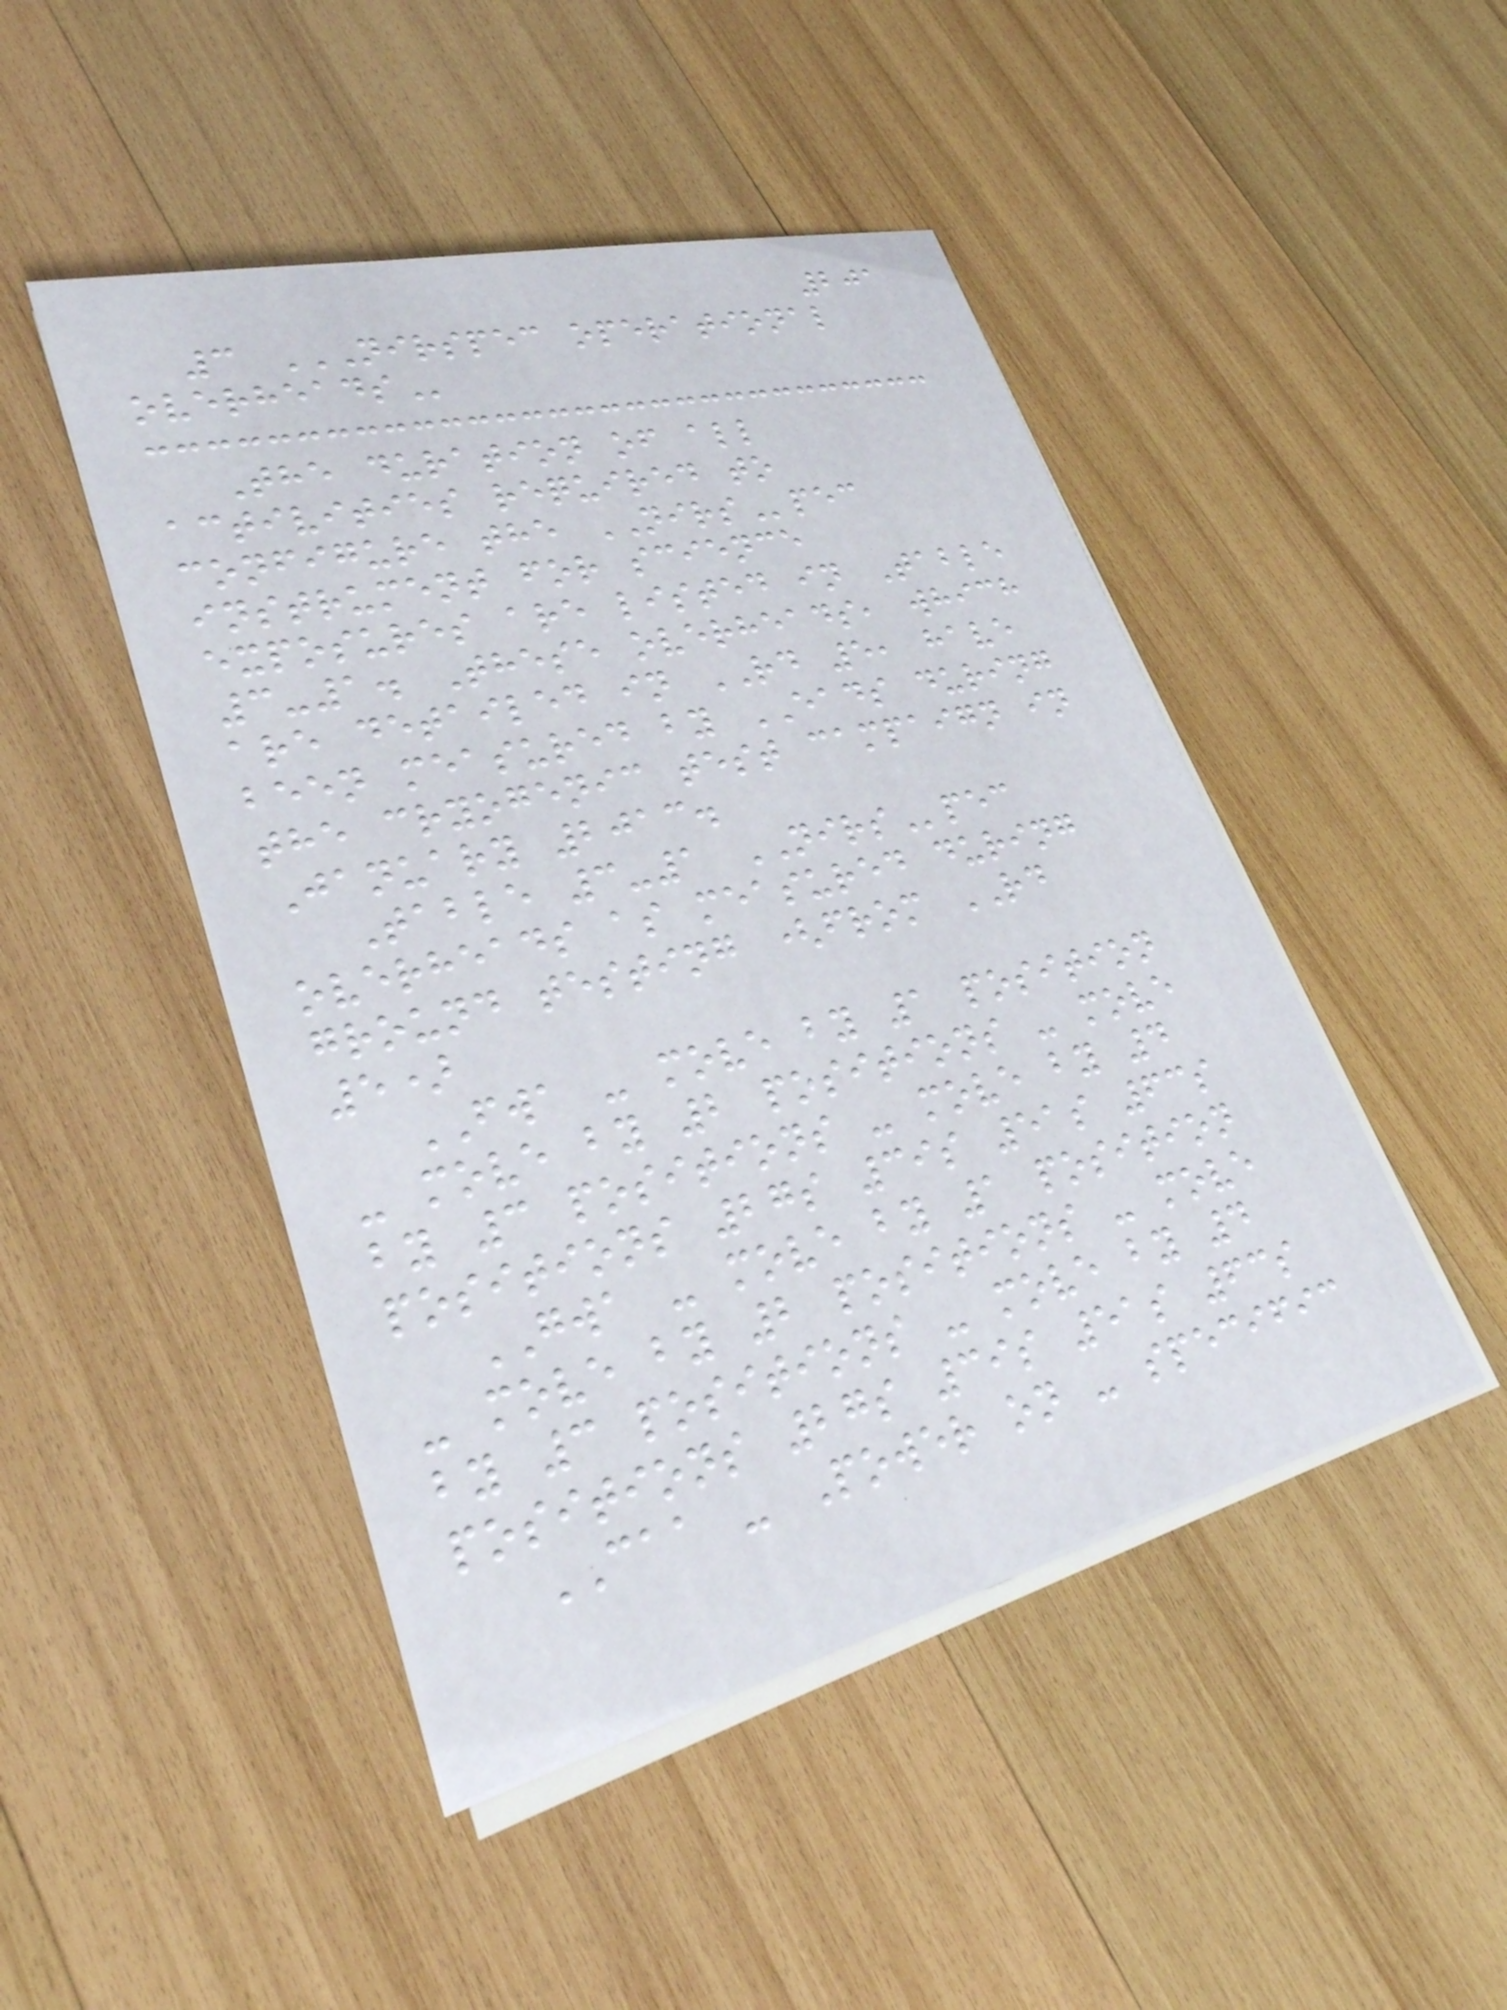201
3 NIRSPEC OPERATIONAL
OVERHEADS
The duration of all
activities required to
configure the NIRSpec
instrument for science
exposures are listed in Table
3-1. These overheads, which
are detailed in RD 5, have
been measured by EADS during
the cryogenic test campaign in
January 2013.
Table 3-1 NIRSpec
overheads as measured during
ground testing (from RD
5)
FWA - move by 1 position
- move by 2 positions - move
by 3 positions - move by 4
positions 27s 39s 51s 63s
GWA - move by 1 position
- move by 2 positions - move
by 3 positions - move by 4
positions 27s 39s 51s 63s
CAA - Power on - specific
